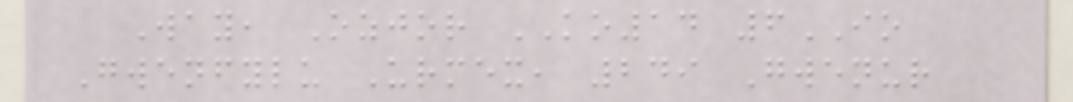Way, Ozjor KO14 6IO
Gwenfylu Urmex, 249 Gwenur
